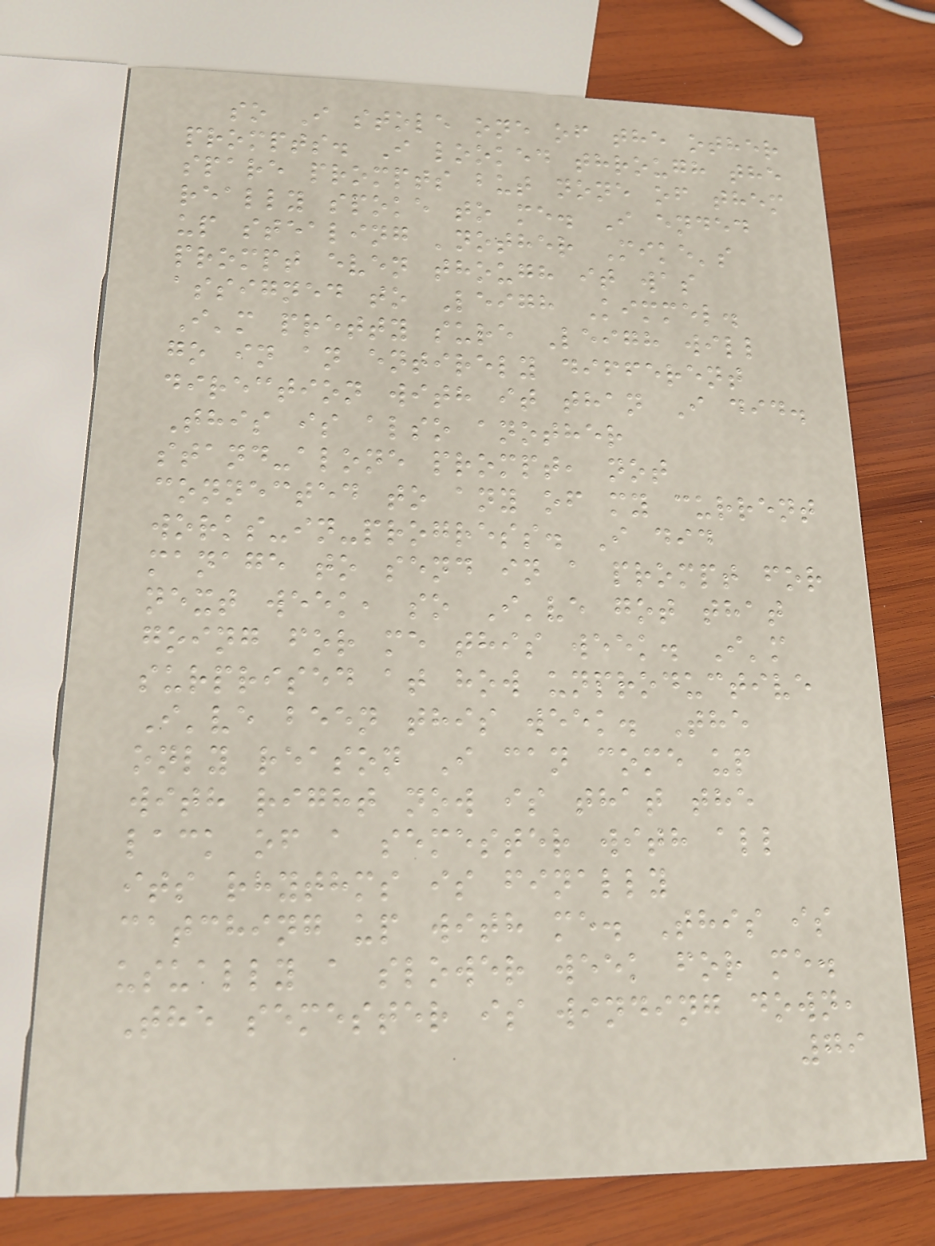so I stole one of the other
prompts. I looked through the
spare prompts but none of them
really spoke to me. I ended
up stealing 'nother Mike's
prompt even though it was
assigned to Leigh Kimmel.
I'm pretty sure Leigh will
go in an entirely different
direction with it than I did.
This is also another
stand-alone prompt, not
connected to any of my current
works-in-progress. I did
manage to send in a prompt for
next week, so I've got that
going for me this week. I'm
surprised at how unproductive
I've been this week. The
only reason I can come up
with right now is that the
lack of a semester with all
its rhythms is finally
catching up with me. This is
usually a slower week for me.
The semester is winding down,
79
